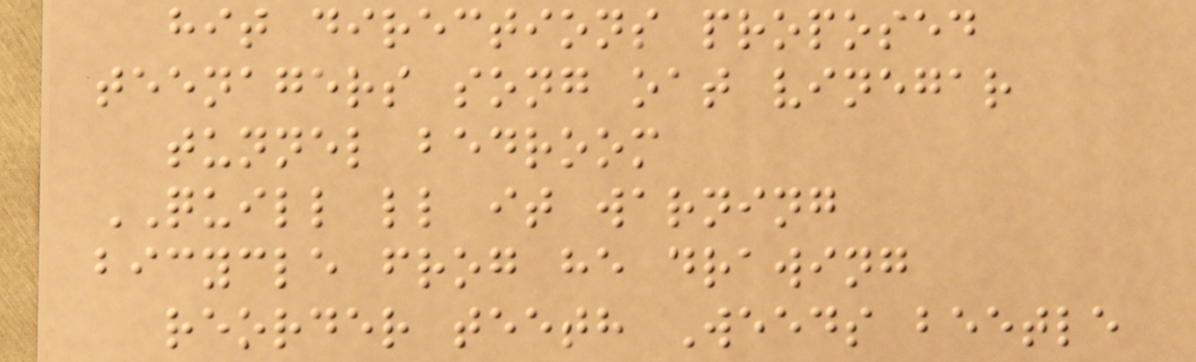hit directions proposed
teenagers song oat vinegar
tunnel bedroom
QUILL ll it warning
bicycle frog he drawing
reorder teeth Weeds beetle
